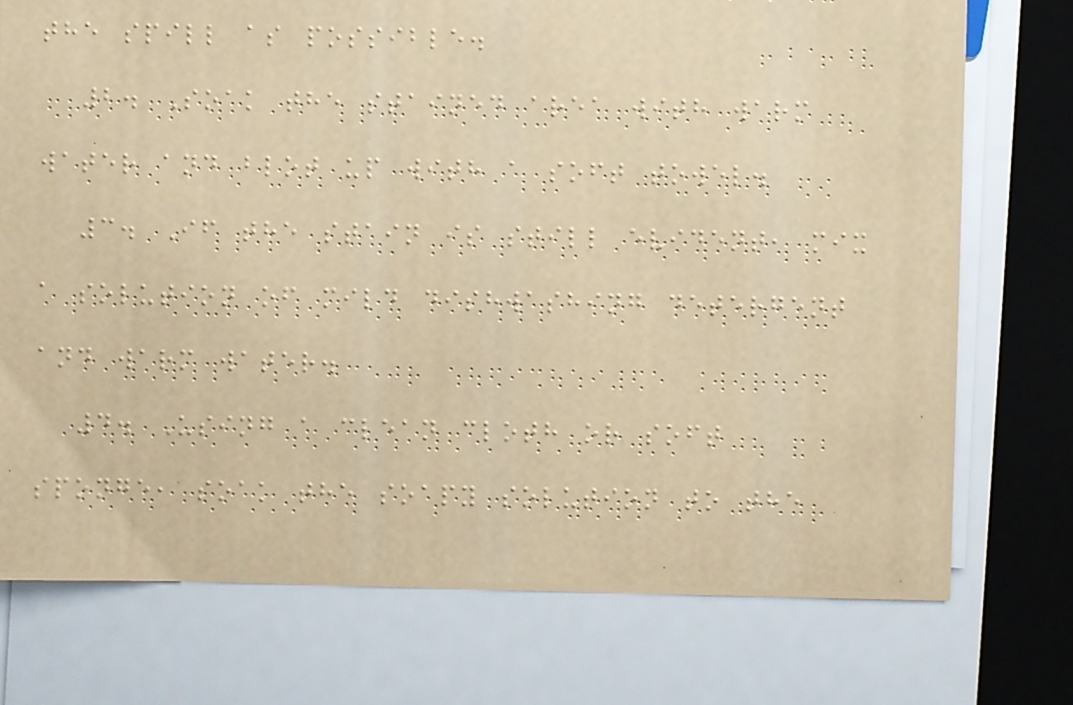the spill as possible.
2. Soak the stained area with warm
water and blot up with a soft towel.
3. If the stain is still evident, mix
a solution of mild dishwashing detergent
and warm water.
4. Using a clean cloth or soft
sponge, soak the soapy solution to the
